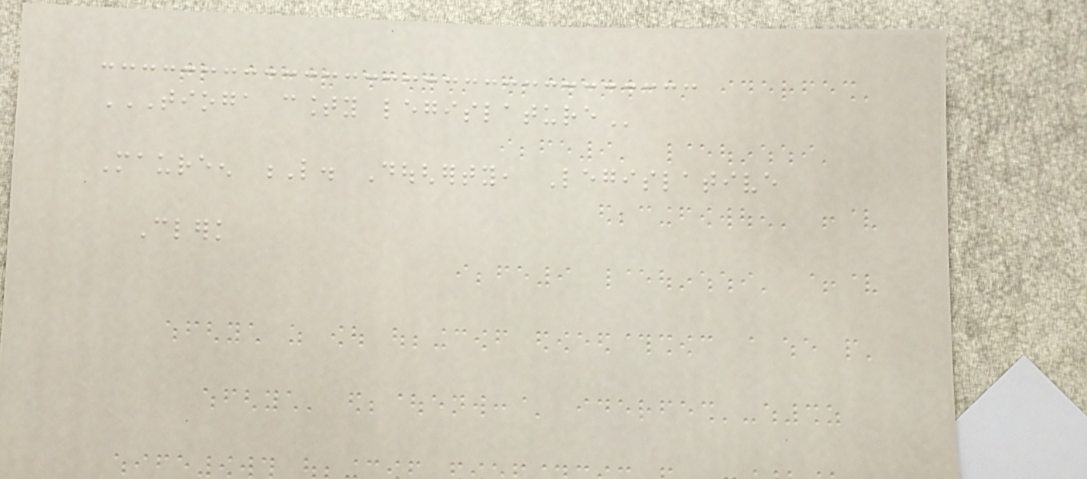TIOGA COUNTY LEGISLATURE
Maureen L. Dougherty, Legislative
Clerk
